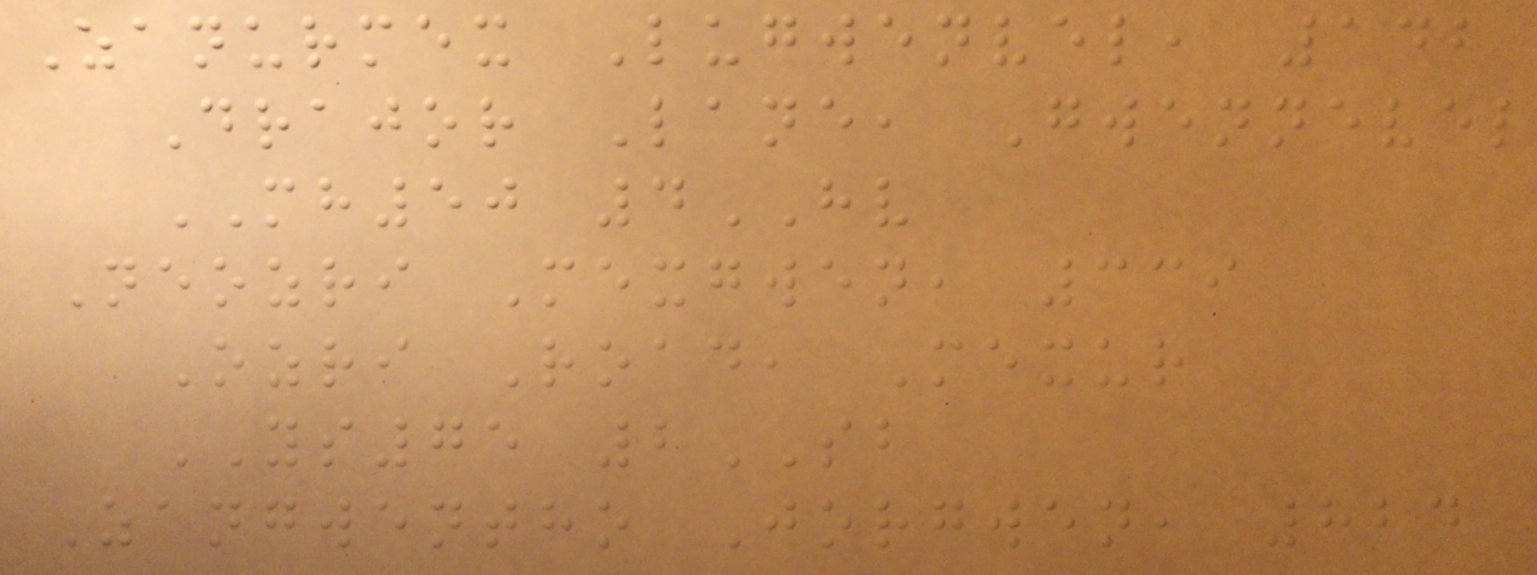Zanurmex Lugwenvel, 142
Drajor Lane, Gwennevel
MH50 4HV
Neozri Mexgwen, 339
Ozri Road, Mexur
YS75 2SB
Zangwentho Jorgwen, 824
